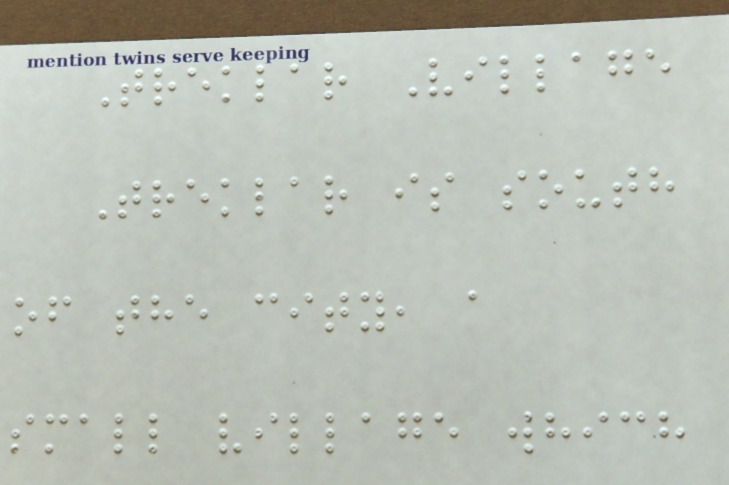Treklar Village
Treklar is south
of the city, a
small village which
